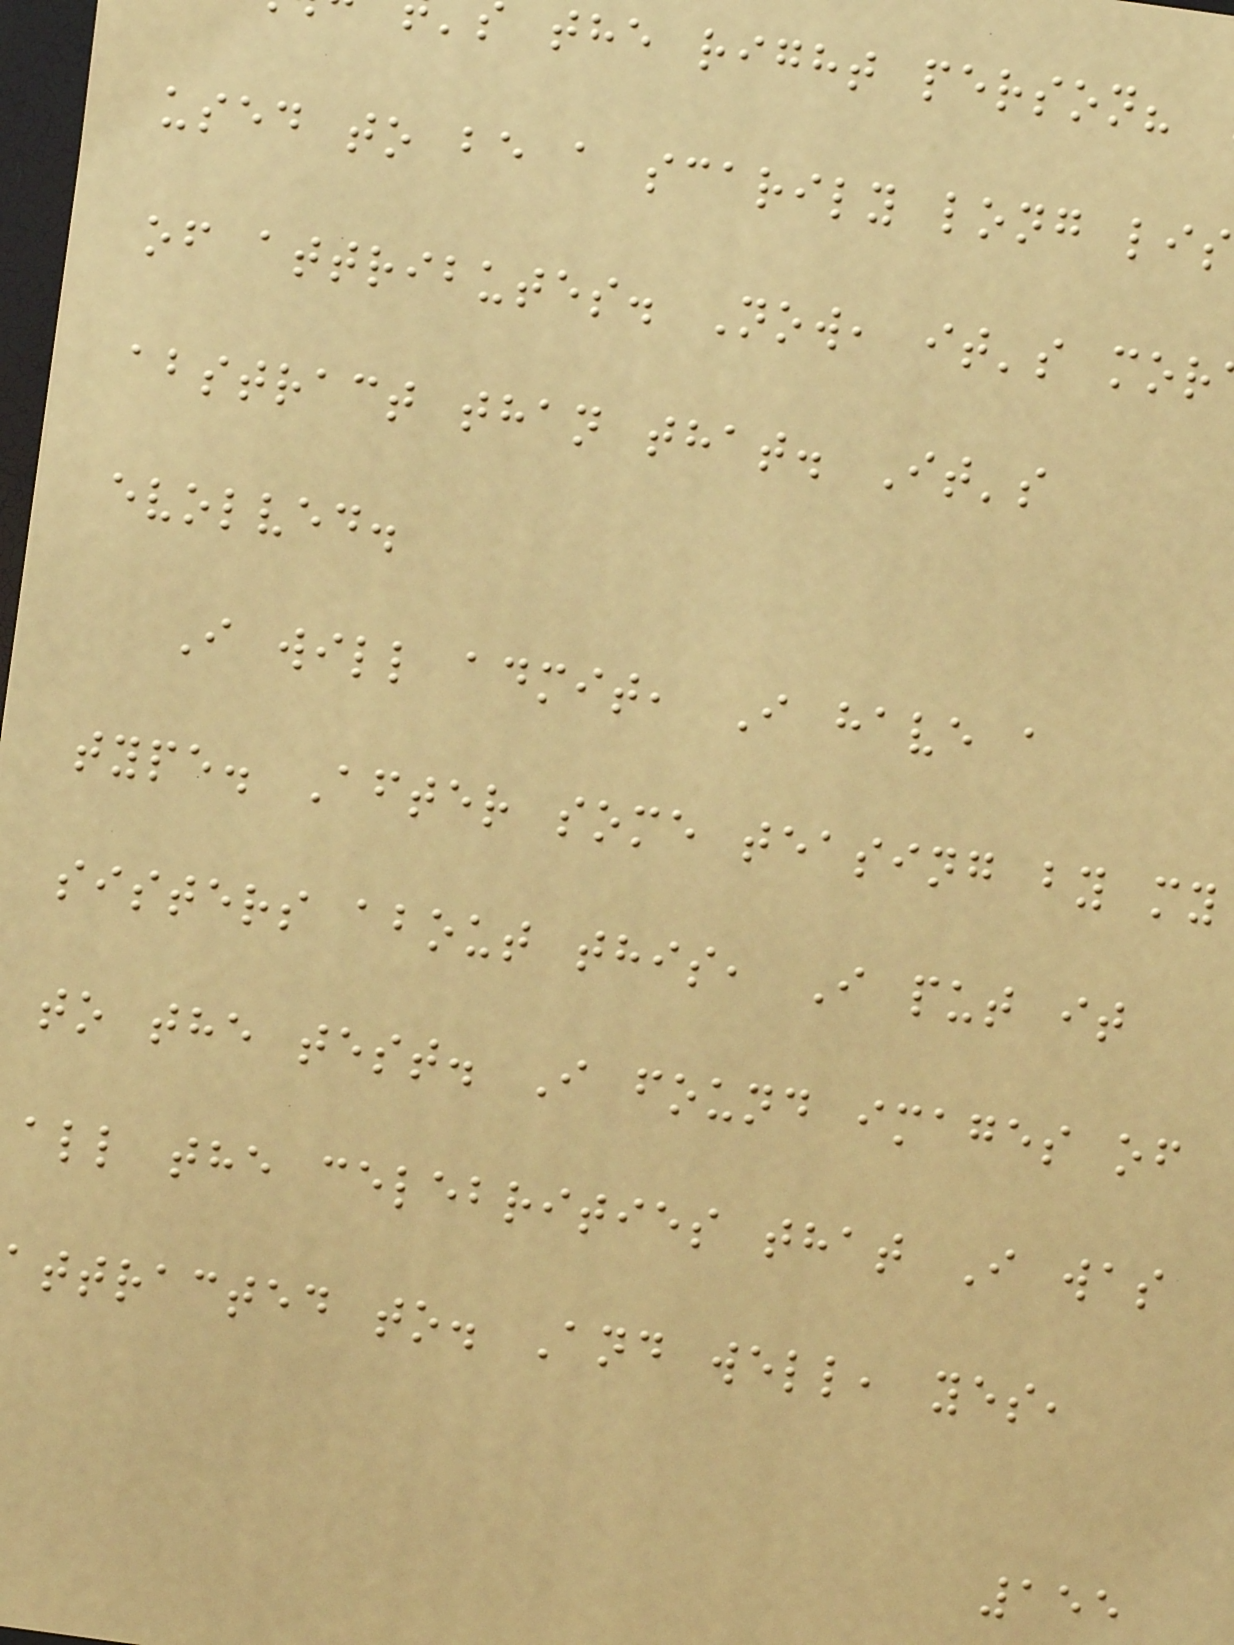the right person?
used to be a scarily long lis
of attributes. Now, it's mor
abstract than that. It's
evolved.
I will admit, I have a
type. After some teasing by my
sisters about this, I put it
to the test. I found images of
all the celebrities that I was
attracted to. And well, yes,
155
